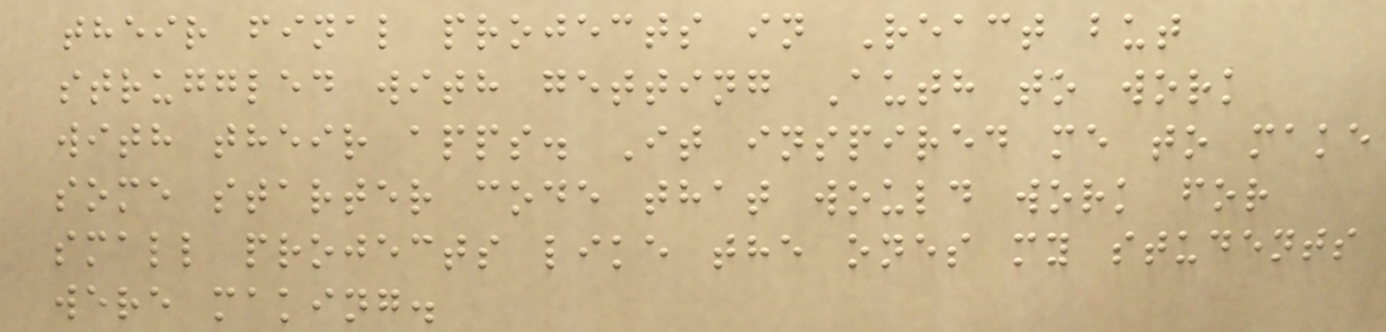their final projects in React but
struggled with getting Auth to work
with their apps. It inspired me to make
some starter code that would work for
small projects like the ones my students
were making.
